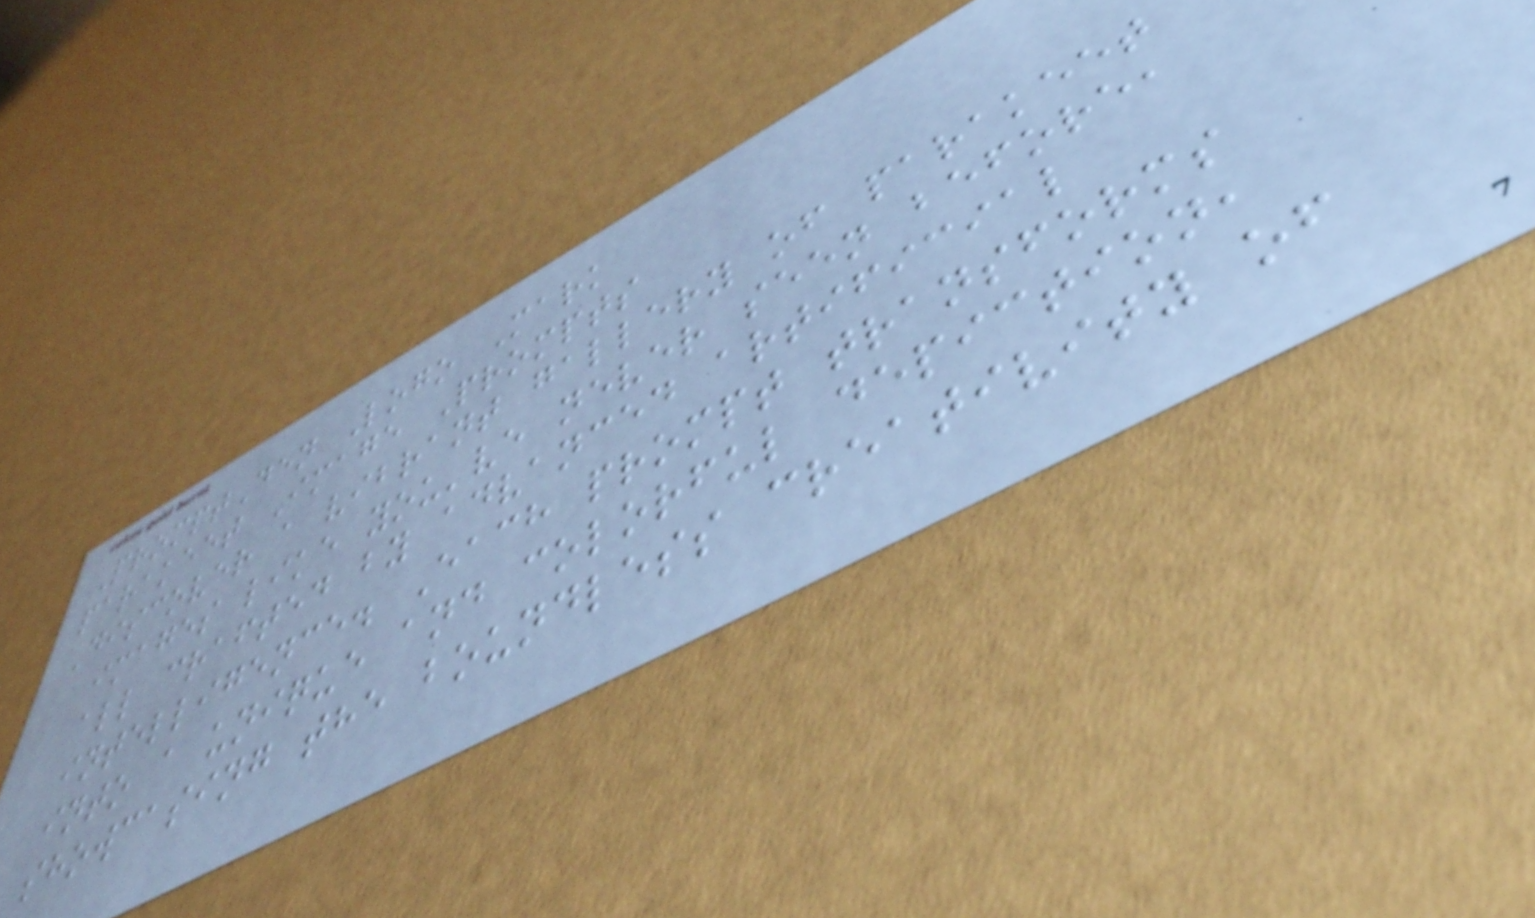PromptDen Logo Mark
parakeet Image Prompts
Discover a vibrant gallery of parakeet
images like you've never seen before,
all crafted by advanced artificial
intelligence. Each prompt transforms
into a unique and colorful depiction,
showcasing the boundless creativity of
